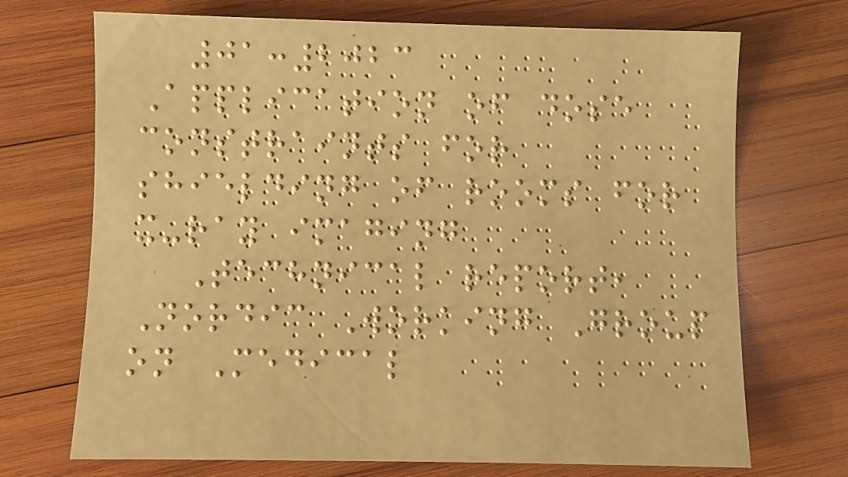01:2023
Application of dose
constraints for
shielding of rooms for
x-ray imaging
Technical report,
Nordic Working Group
on Medical
